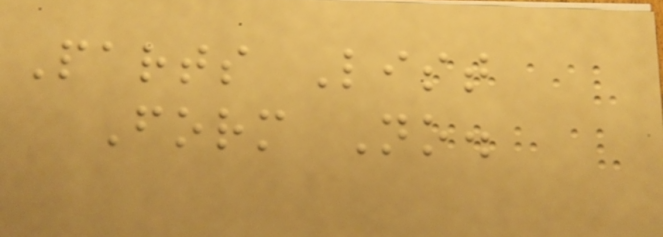Parts List
Form No.
